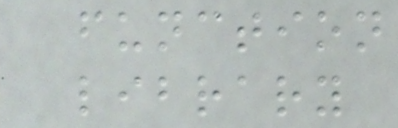function
library
